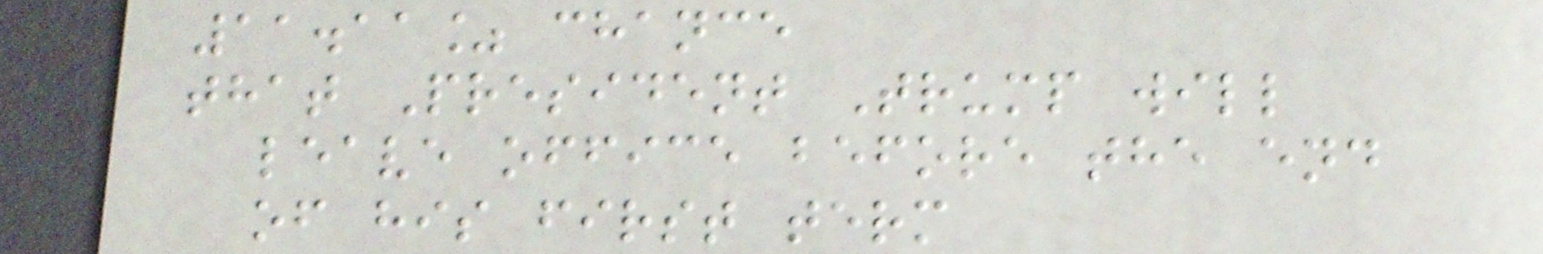11.11% chance
that President Trump will
leave office before the end
of his first term
